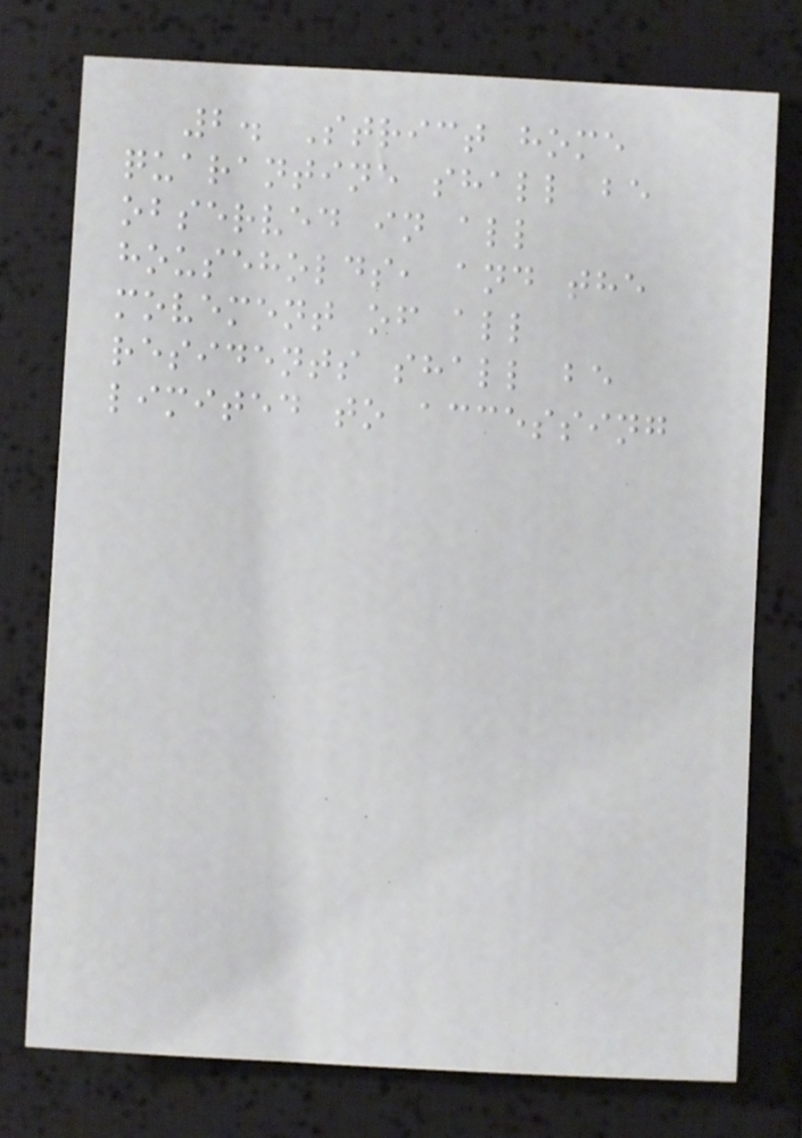2. Strict home
quarantine shall be
observed in all
households, and the
movement of all
residents shall be
limited to accessing
